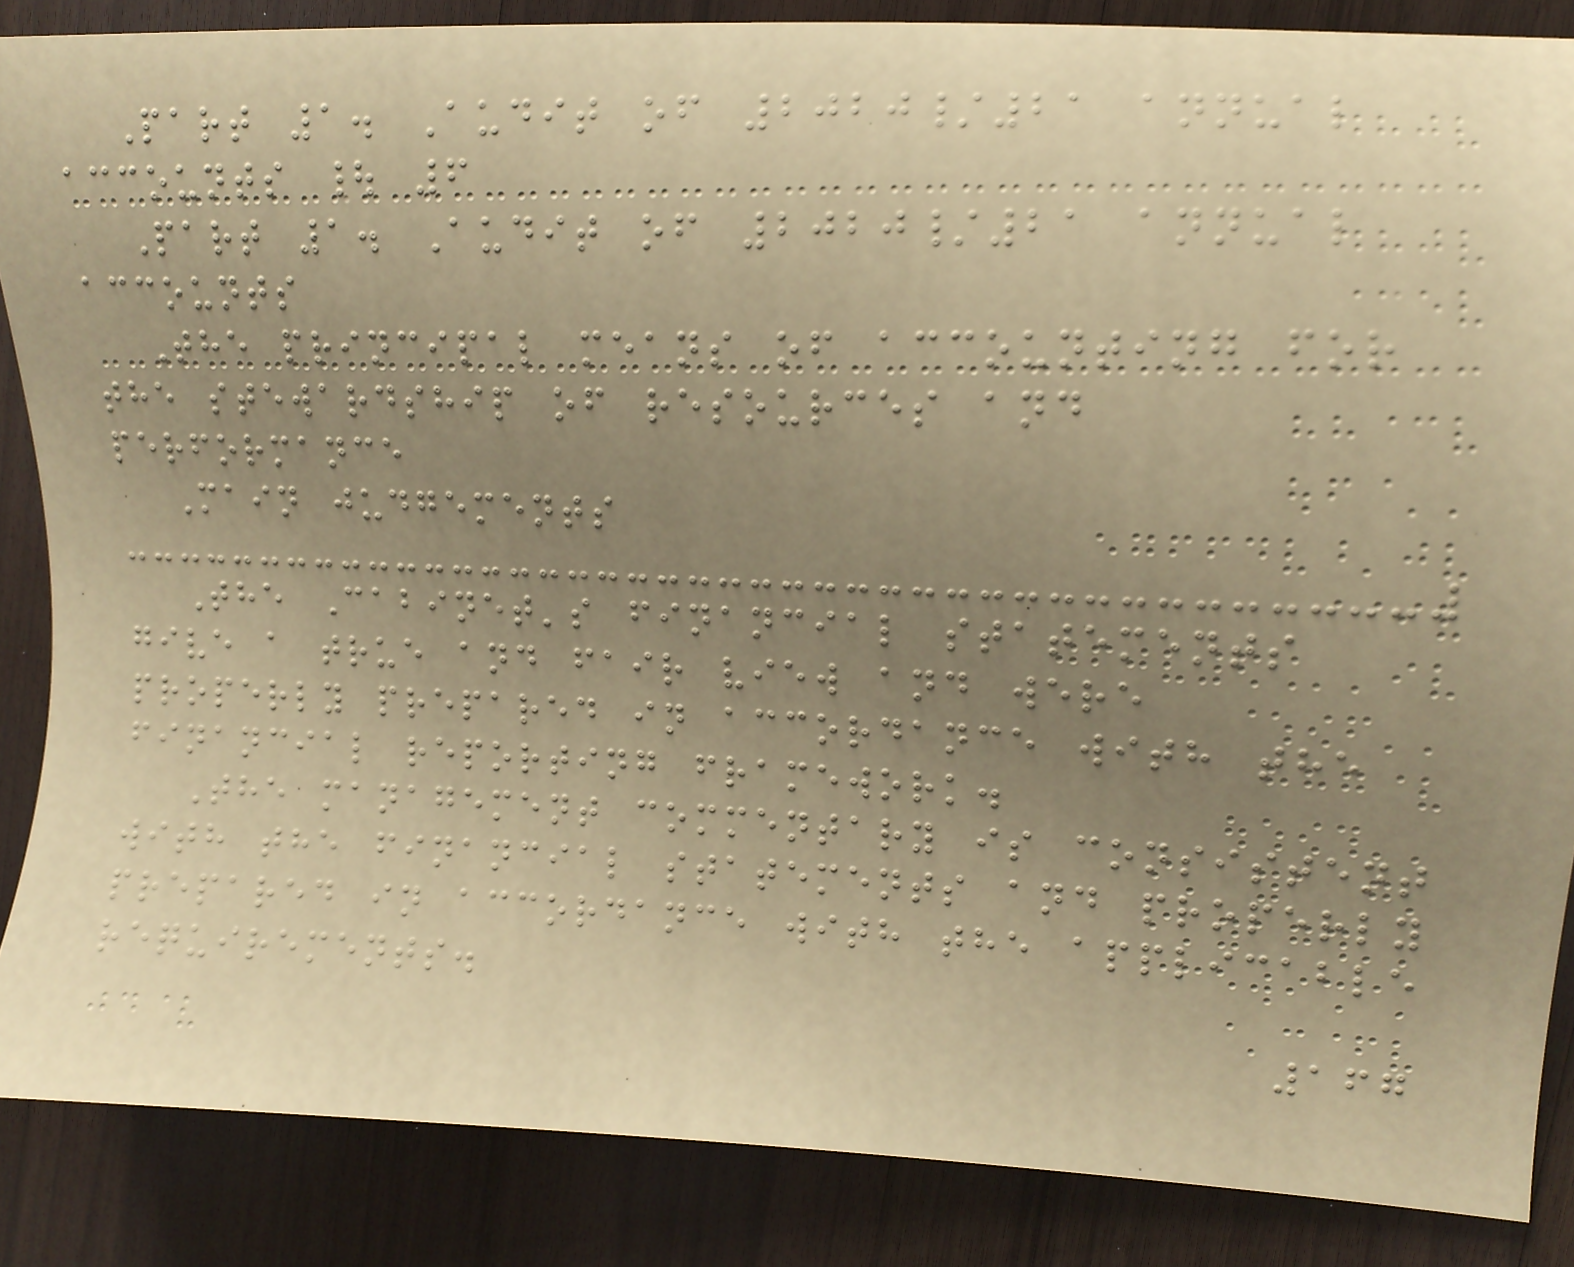Part 1. Audit of 2020/21 annual
accounts | 6
Part 1. Audit of 2020/21 annual
accounts
The principal means of accounting for
the stewardship of resources and
performance
Main judgements
The Cabinet's financial statements
give a true and fair view and were
properly prepared in accordance with the
financial reporting framework.
The management commentary is consistent
with the financial statements and properly
prepared in accordance with the applicable
requirements.
167
